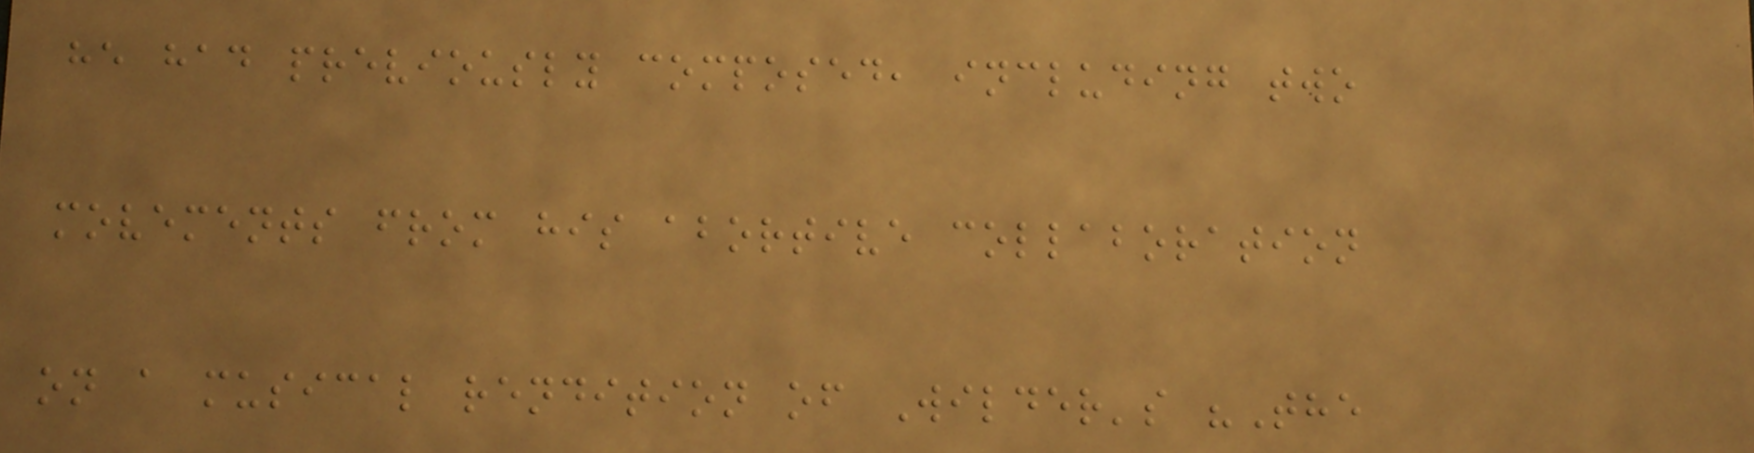he had previously composed, including two
movements from his abortive collaboration
on a musical rendition of Wilder's "The
